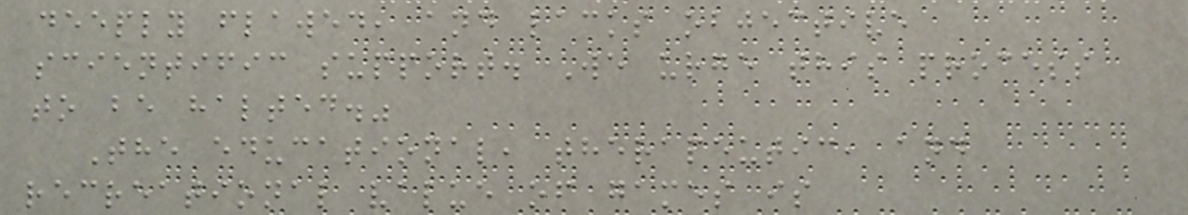deeply flawed, and lacks objective
scientific support. We urge this process
to be halted."
The educational, therapeutic, and
recreational value of games is
